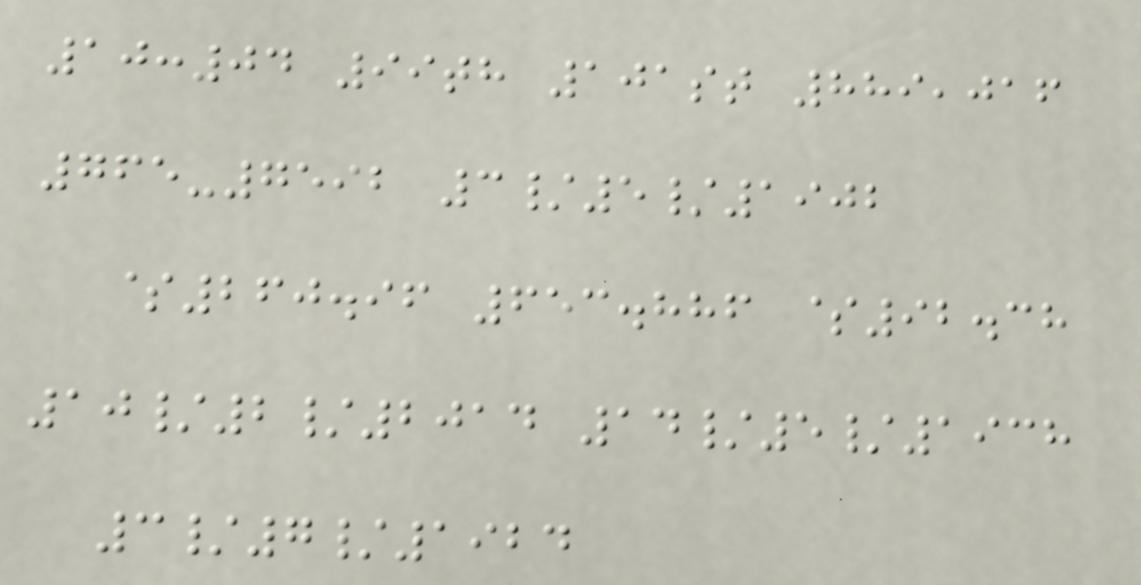10:04 99th 101st 889,016
765-7592 3/5/1902
$260.96 653.886 $92.38
10/2/2014 14/5/1938
3/7/1924
